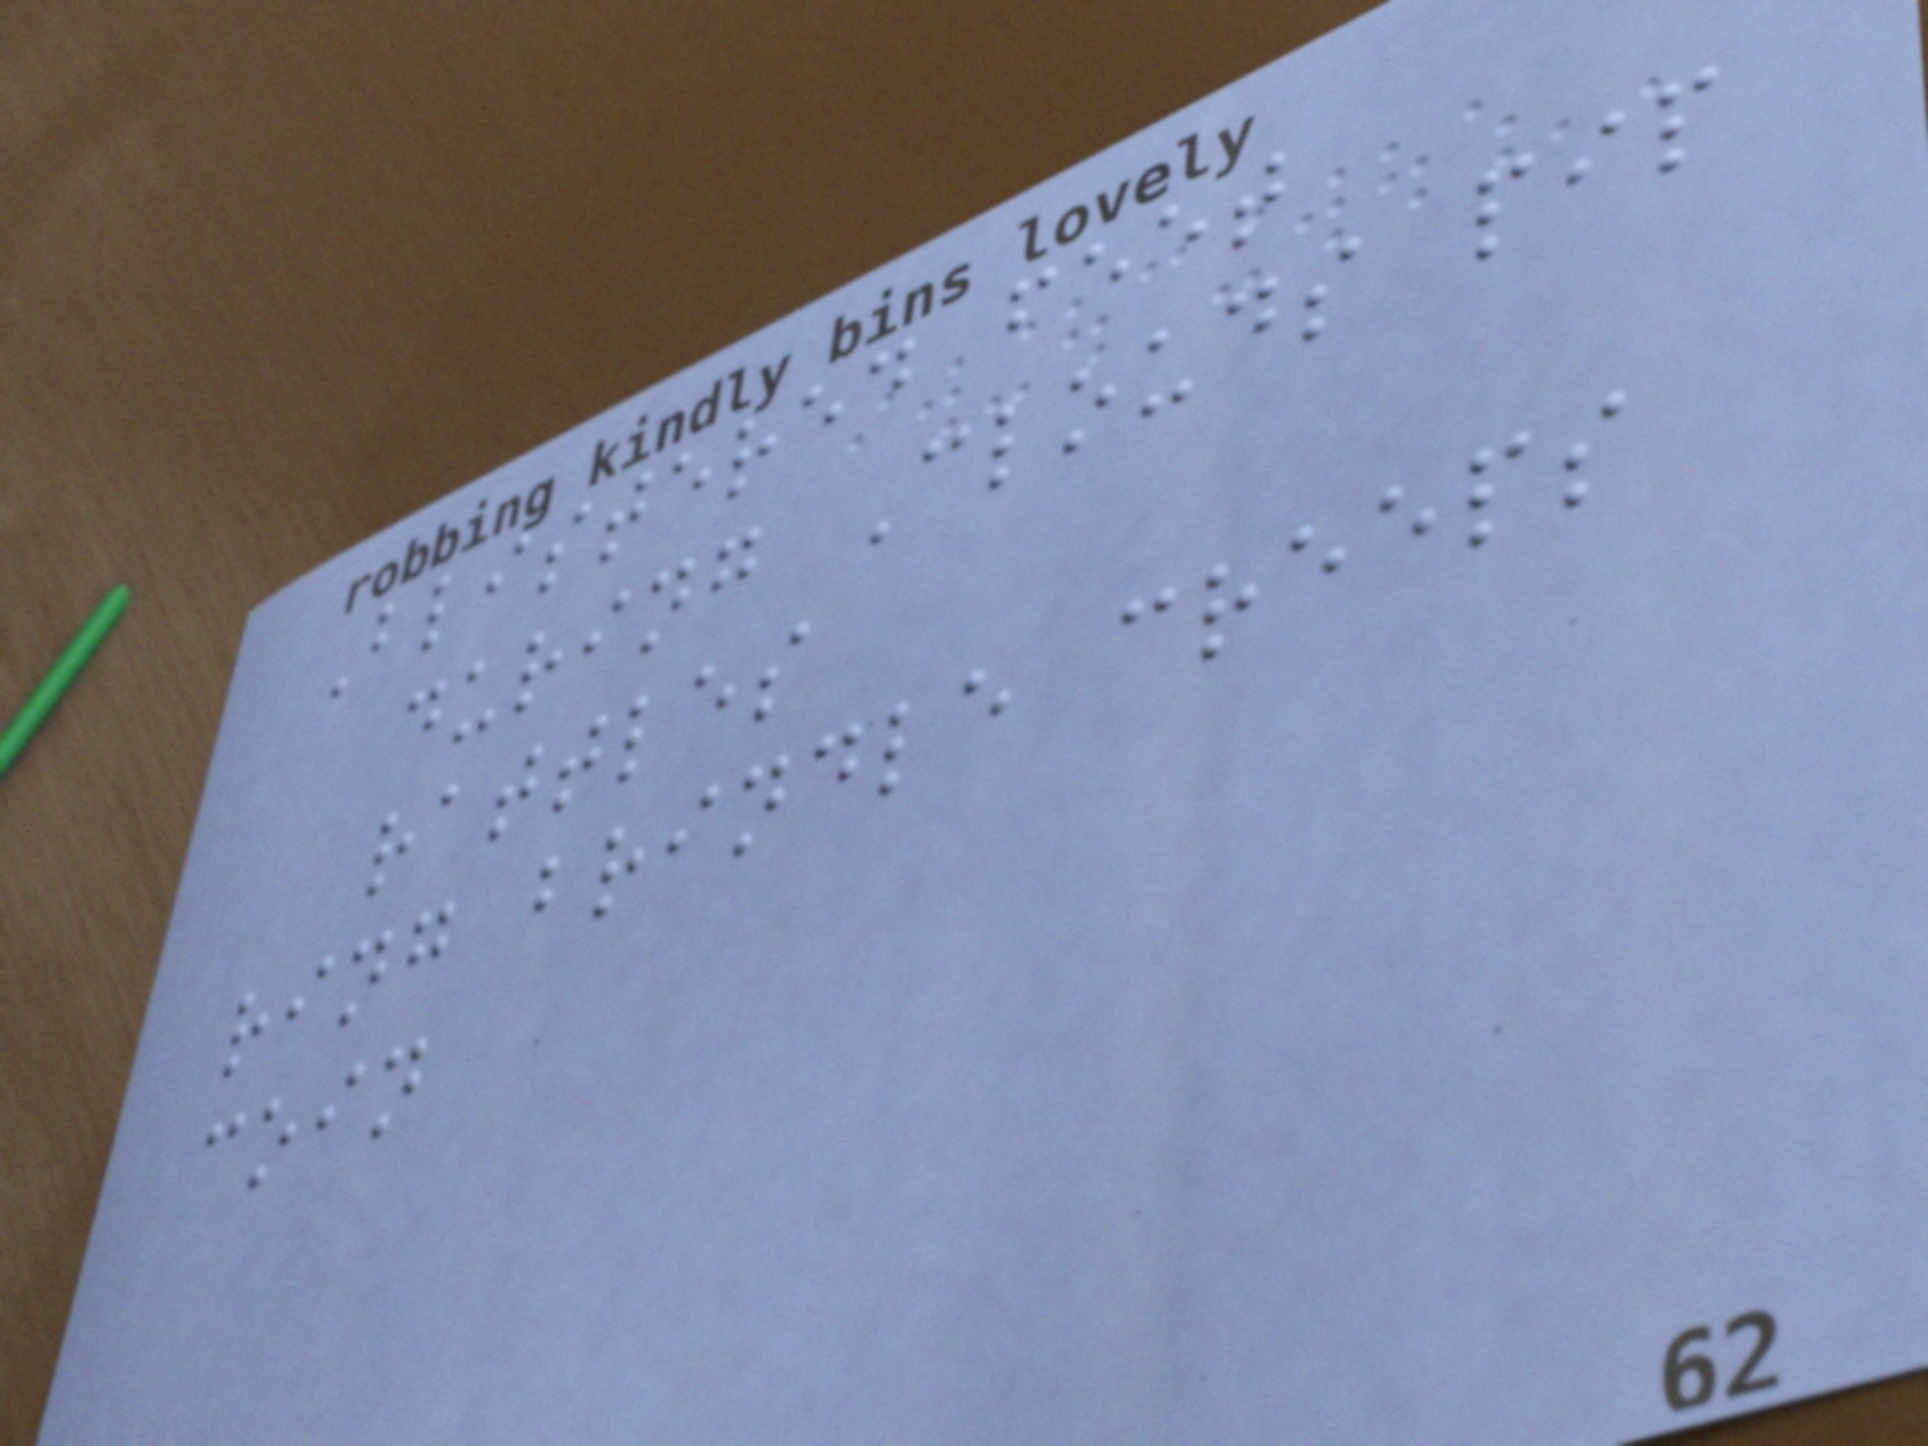Blistered feet
during Clouds pip
rattles
ring brindle creeps
coin
